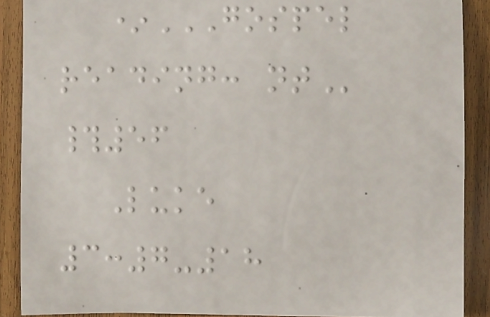*GOSPEL
READING: NT
#56
Luke
3:7-18
